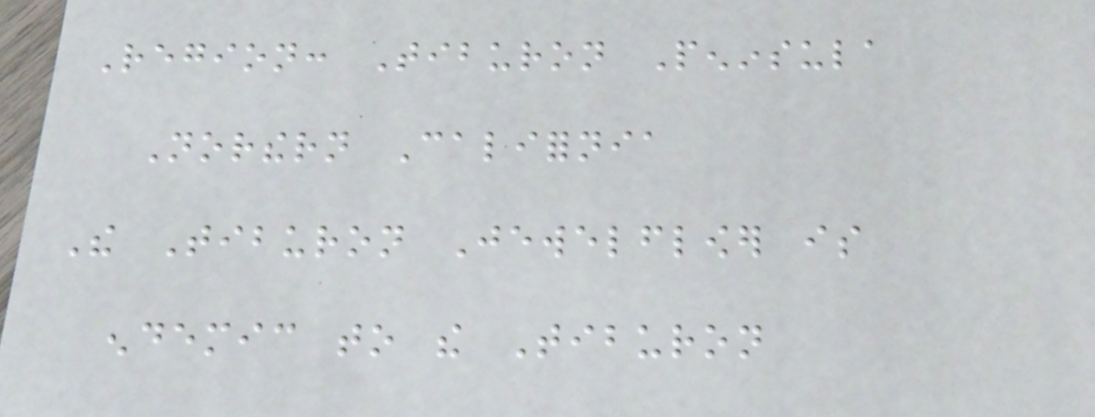Region: Tiburon Peninsula
Northern California
The Tiburon Jewelflower is
endemic to the Tiburon
